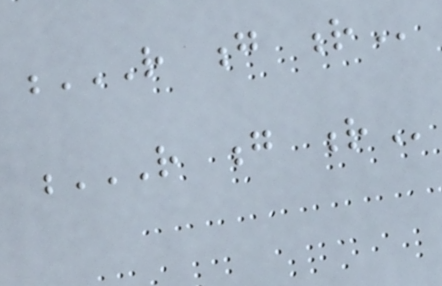R G R
R G R
